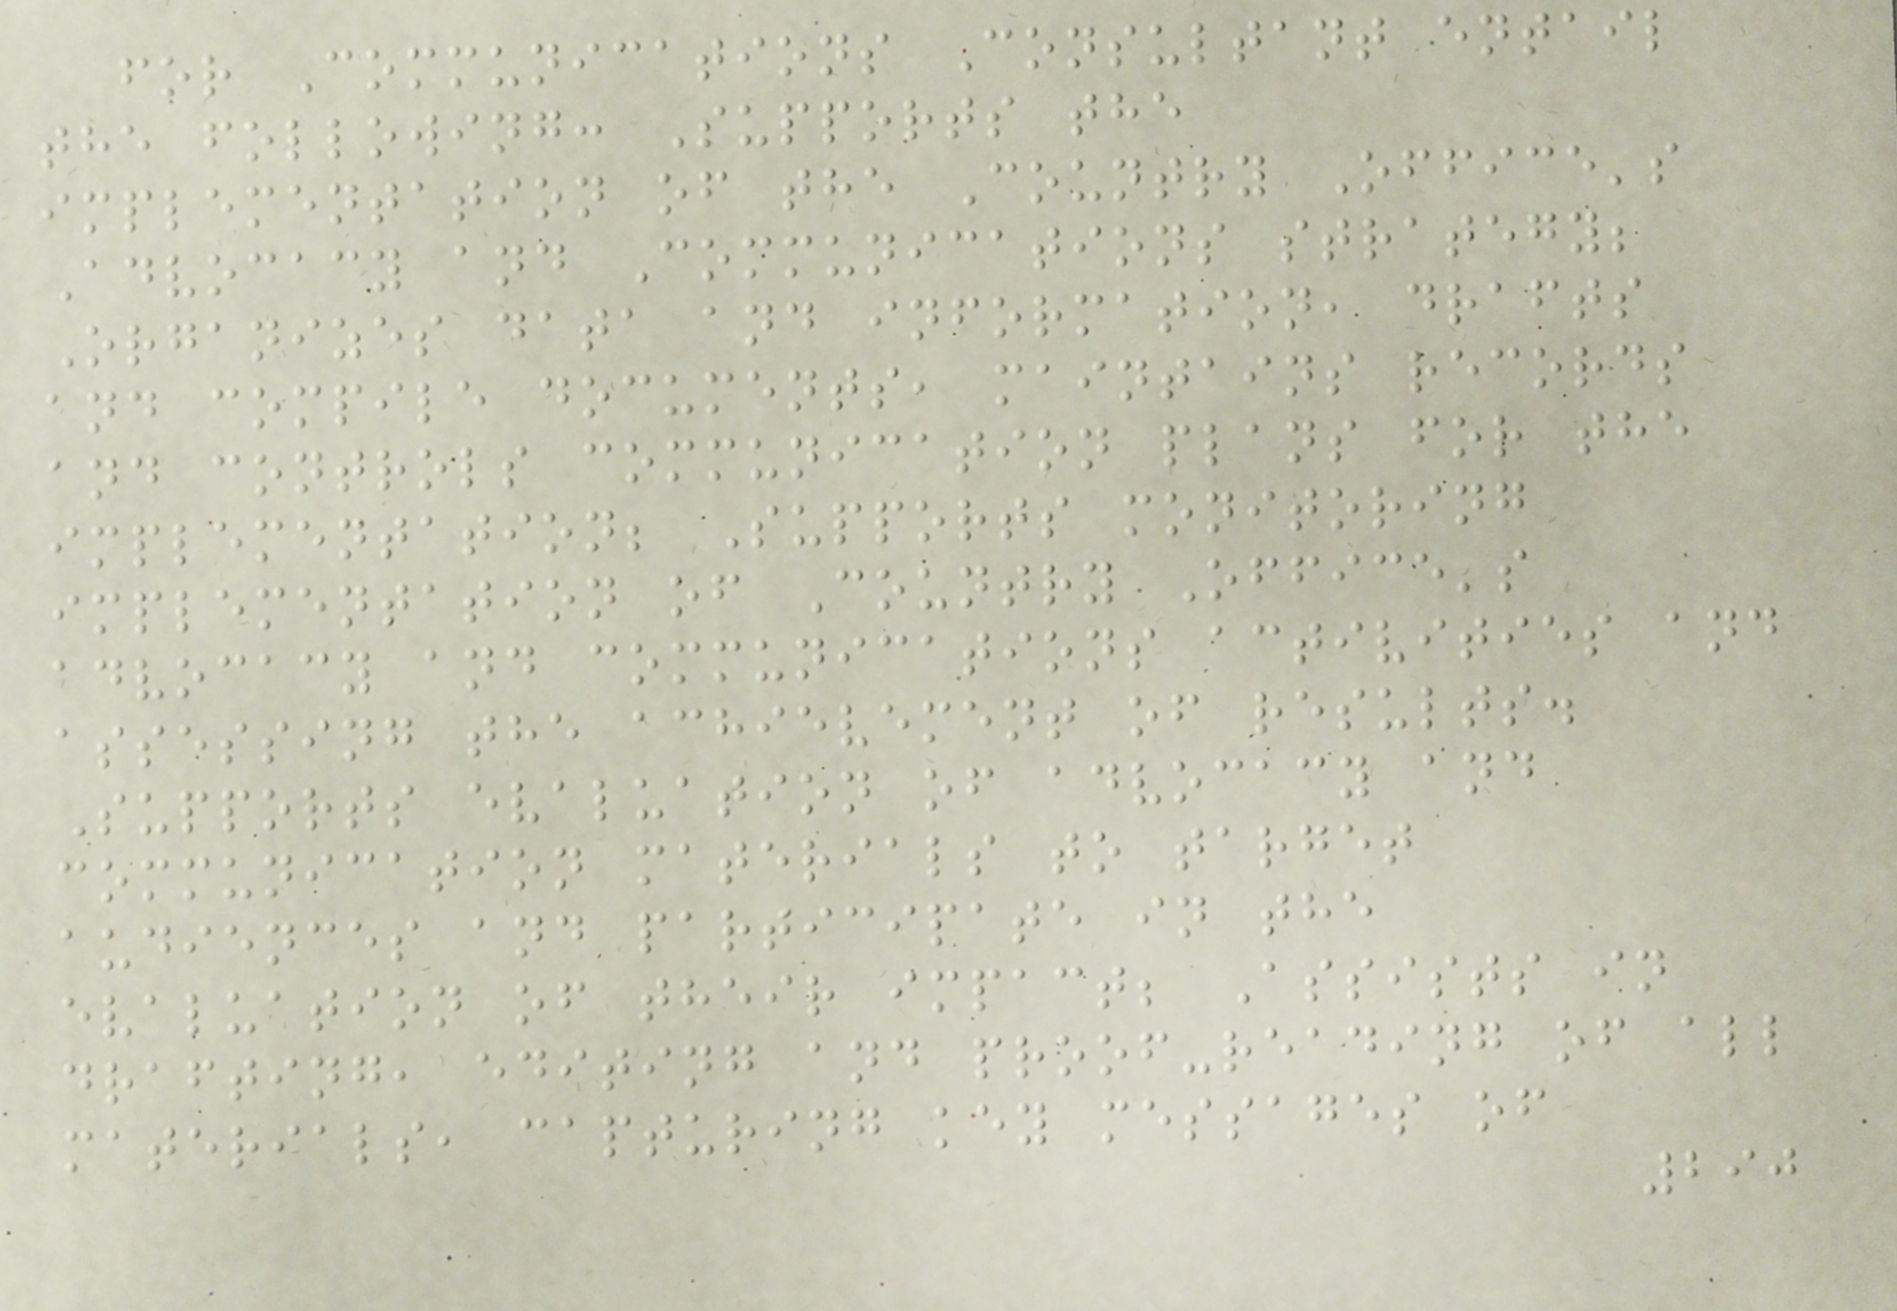for Communications Consultant entail
the following: Supports the
implementation of the Country Office's
Advocacy and Communications strategy;
Organizes data and information, drafts
and compile documents, maintains records
and controls communication plans for the
implementation; Supports monitoring
implementation of Country Office's
advocacy and communications activities and
assessing the achievement of results.
Supports evaluation of advocacy and
communication materials to target
audiences and participate in the
evaluation of their impact; Assists in
drafting, editing and proof-reading of all
materials, capturing key messages of
290
